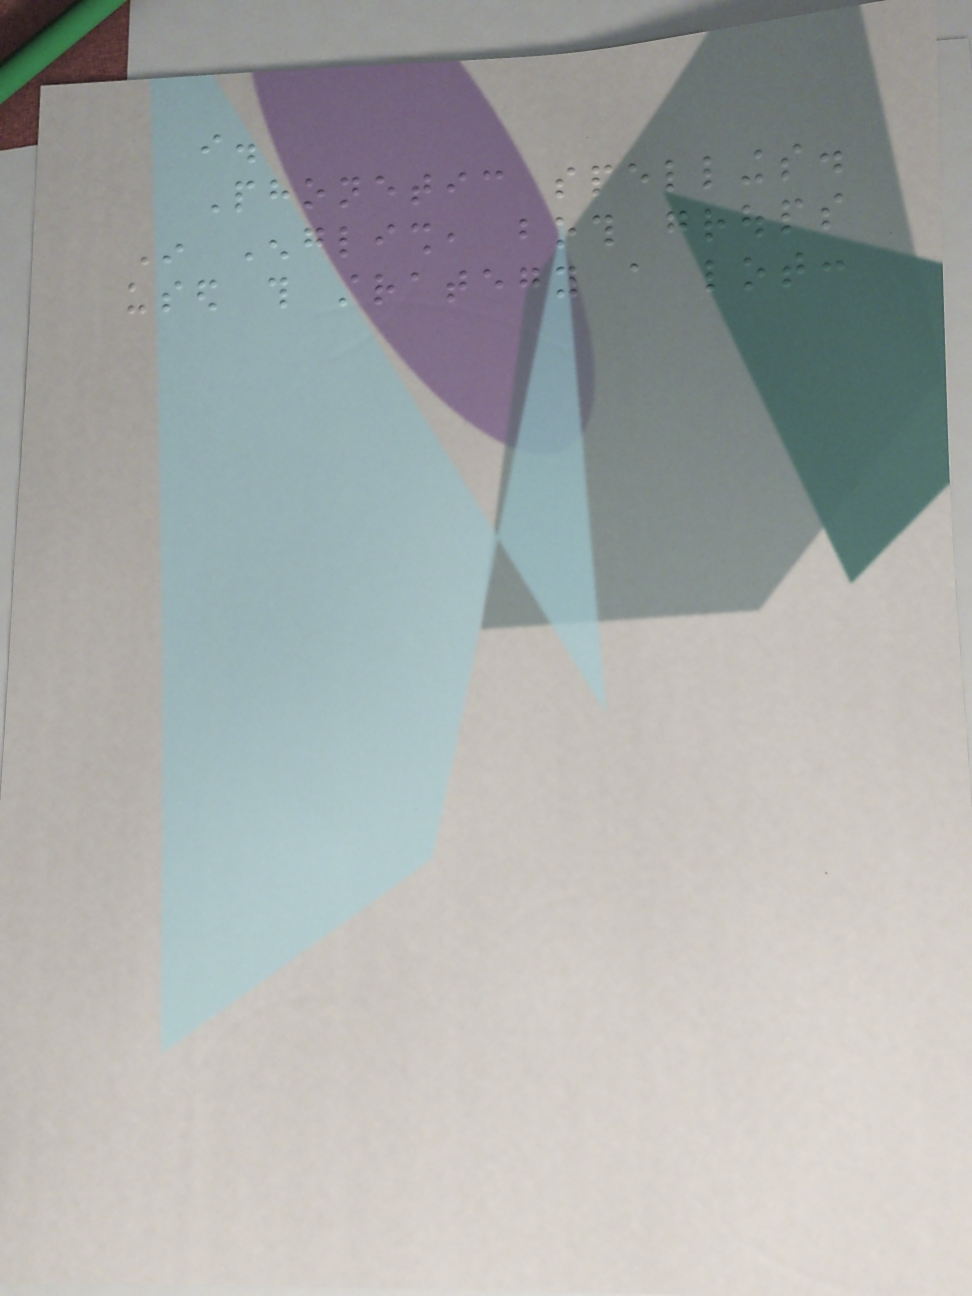i.
Phonetic spellings.
In English, both groups
used this strategy a lot:
